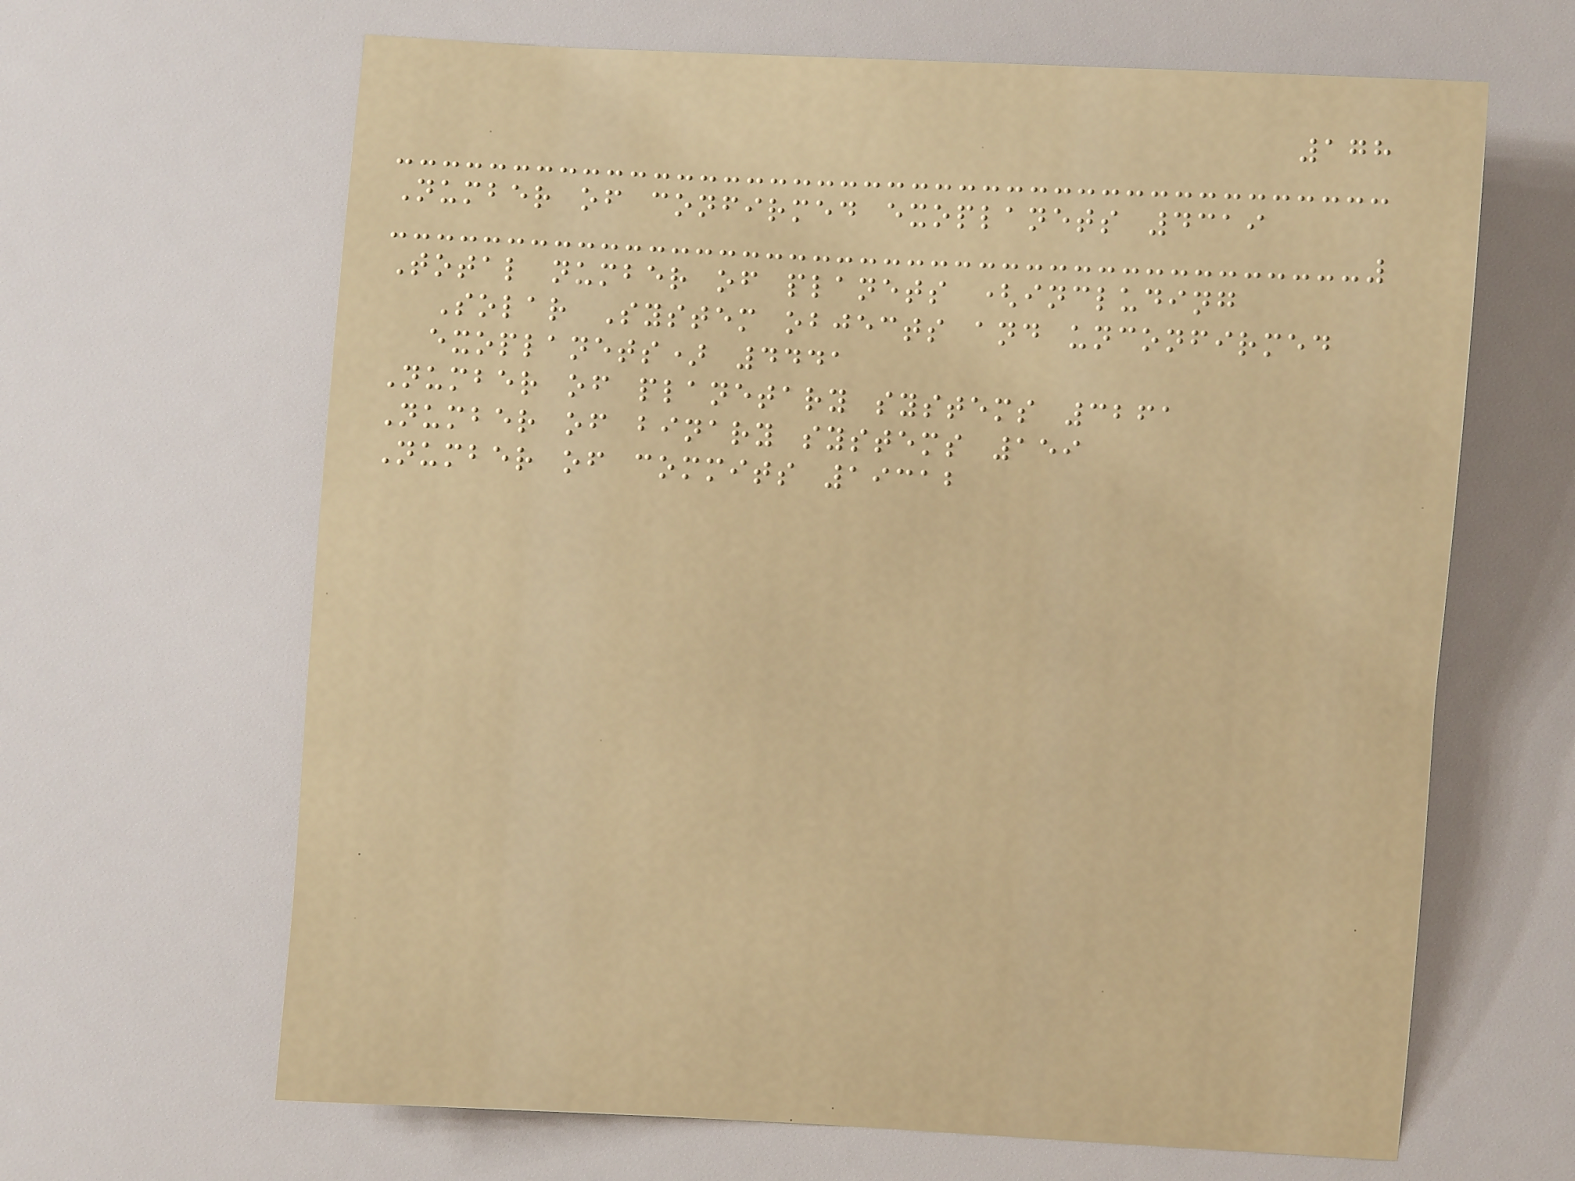178
Number of confirmed exoplanets 4319
Total number of planets (including
Solar System objects and unconfirmed
exoplanets) 4441
Number of planetary systems 3261
Number of binary systems 159
Number of commits 19312
